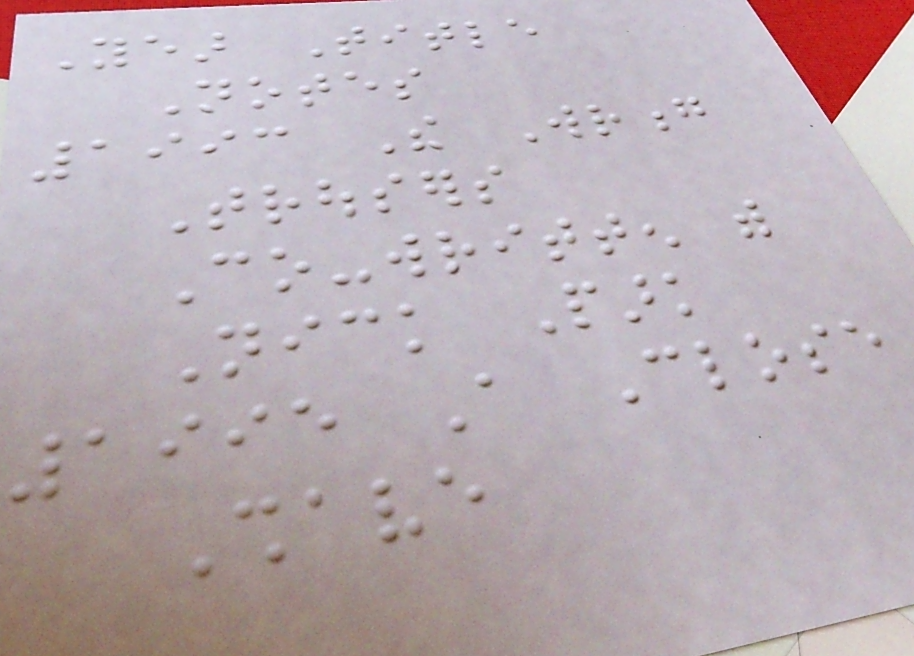Year Title
Notes
1993 The Wrong
Trousers
Co-written with
Nick Park
1995 A Close
Shave
